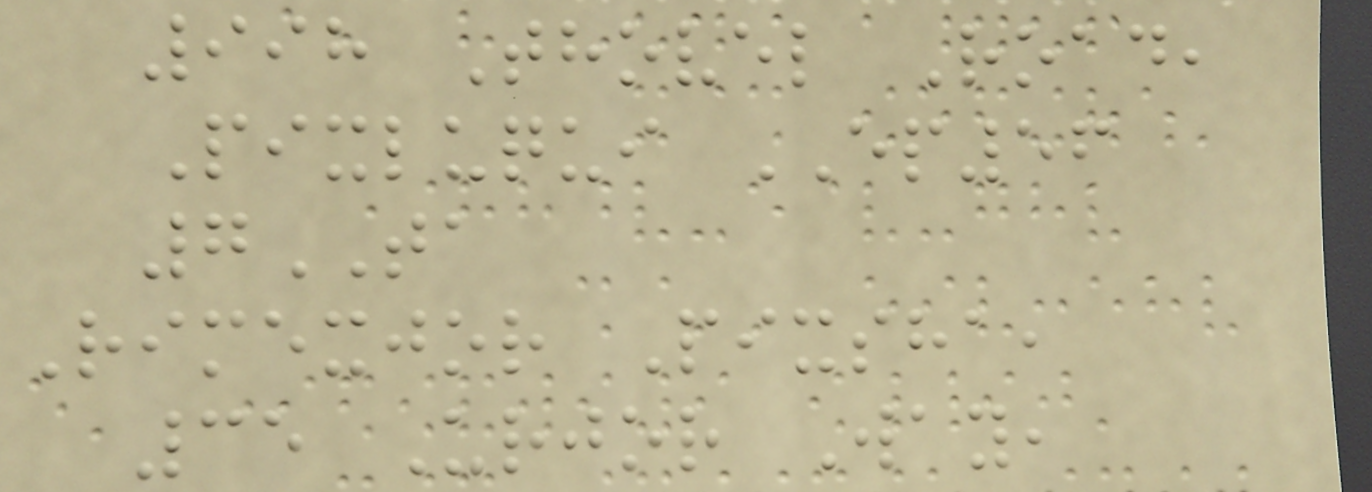998 Thovel Road,
Pixluqui EP56
7TA
Rimexjor Pixsha,
35 Urjor Way,
